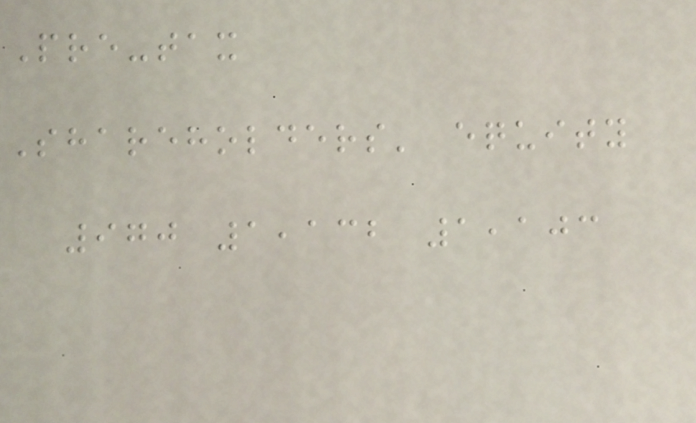Pre-tax
Shareholders' equity
970 1,132 1,103
